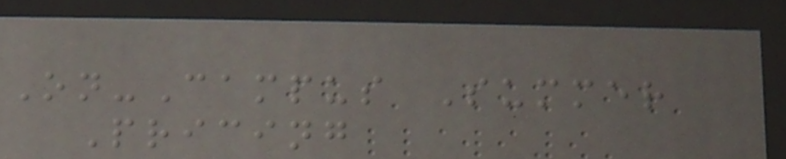On-Campus Summer
Pricing
